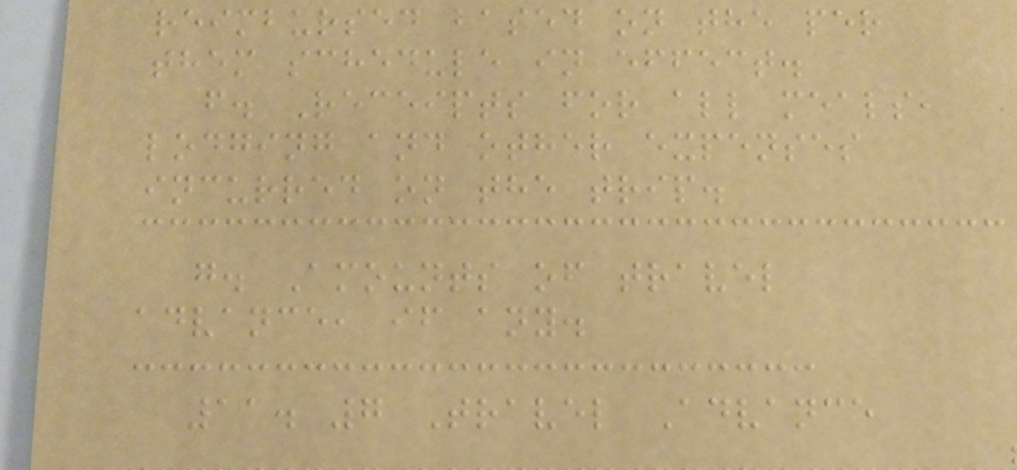reimbursed based on the per
them schedule in effect.
f. Receipts for all meals,
lodging and other expenses
incurred on the trip.
g. Amounts of travel
advance, if any.
11. 7 Travel Advance
